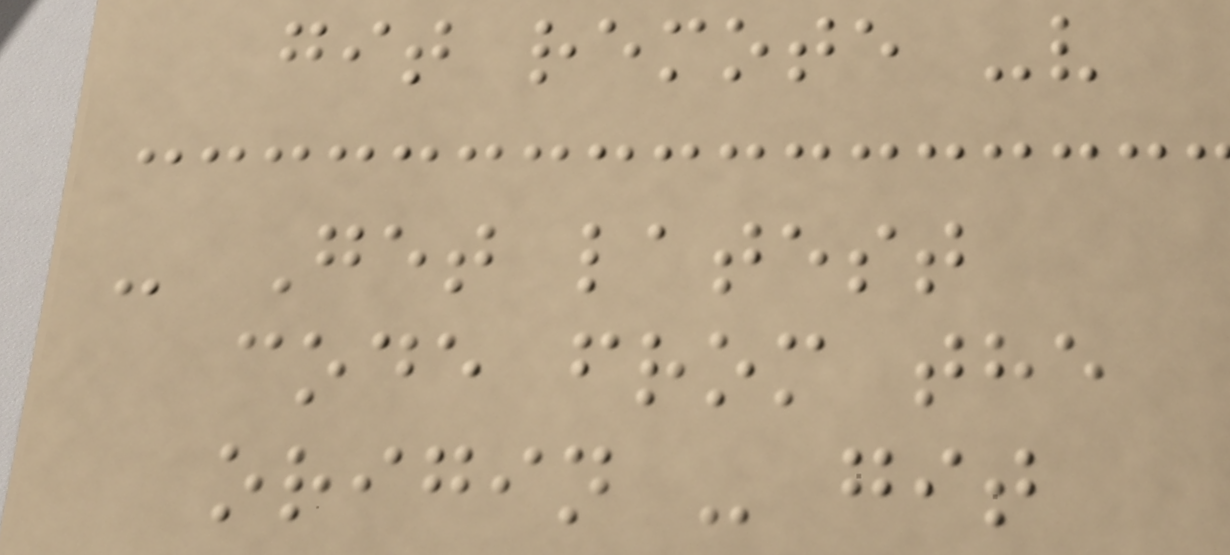git remote -v
- Get latest
code from the
origin - git
